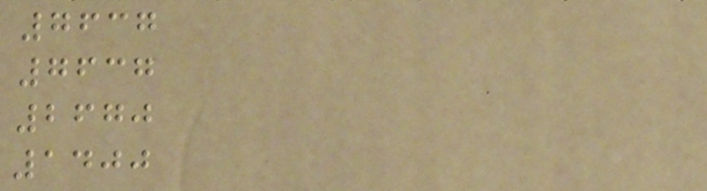7637
7637
2670
1400
